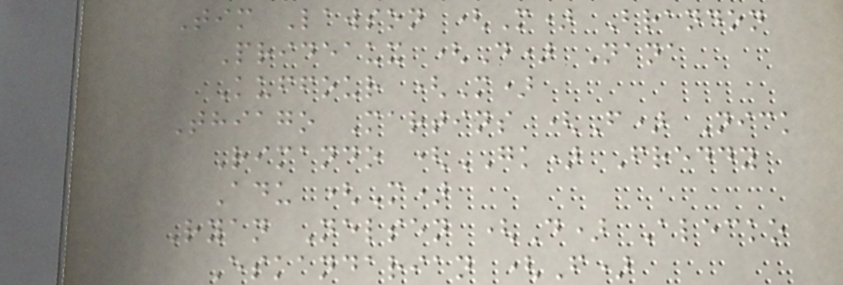Tim Lawson (M) Brandon
Prideaux (D) Nana
Kuffour (M)
Thiago Martins (F) Nick
Rimando (GK) Freddy
Adu (M)
Ryan Nelsen (D) Alecko
Eskandarian (F)
